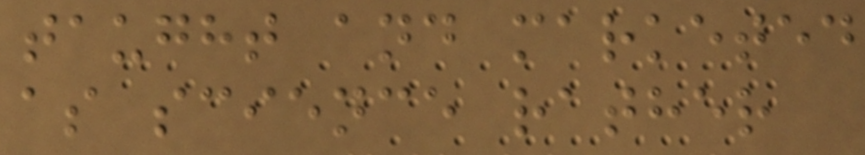taught and marketed
as science rather
